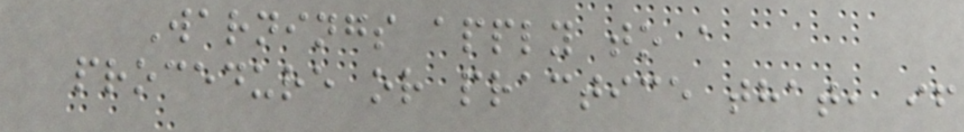Warnings apply to a
procedure or practice that, if
